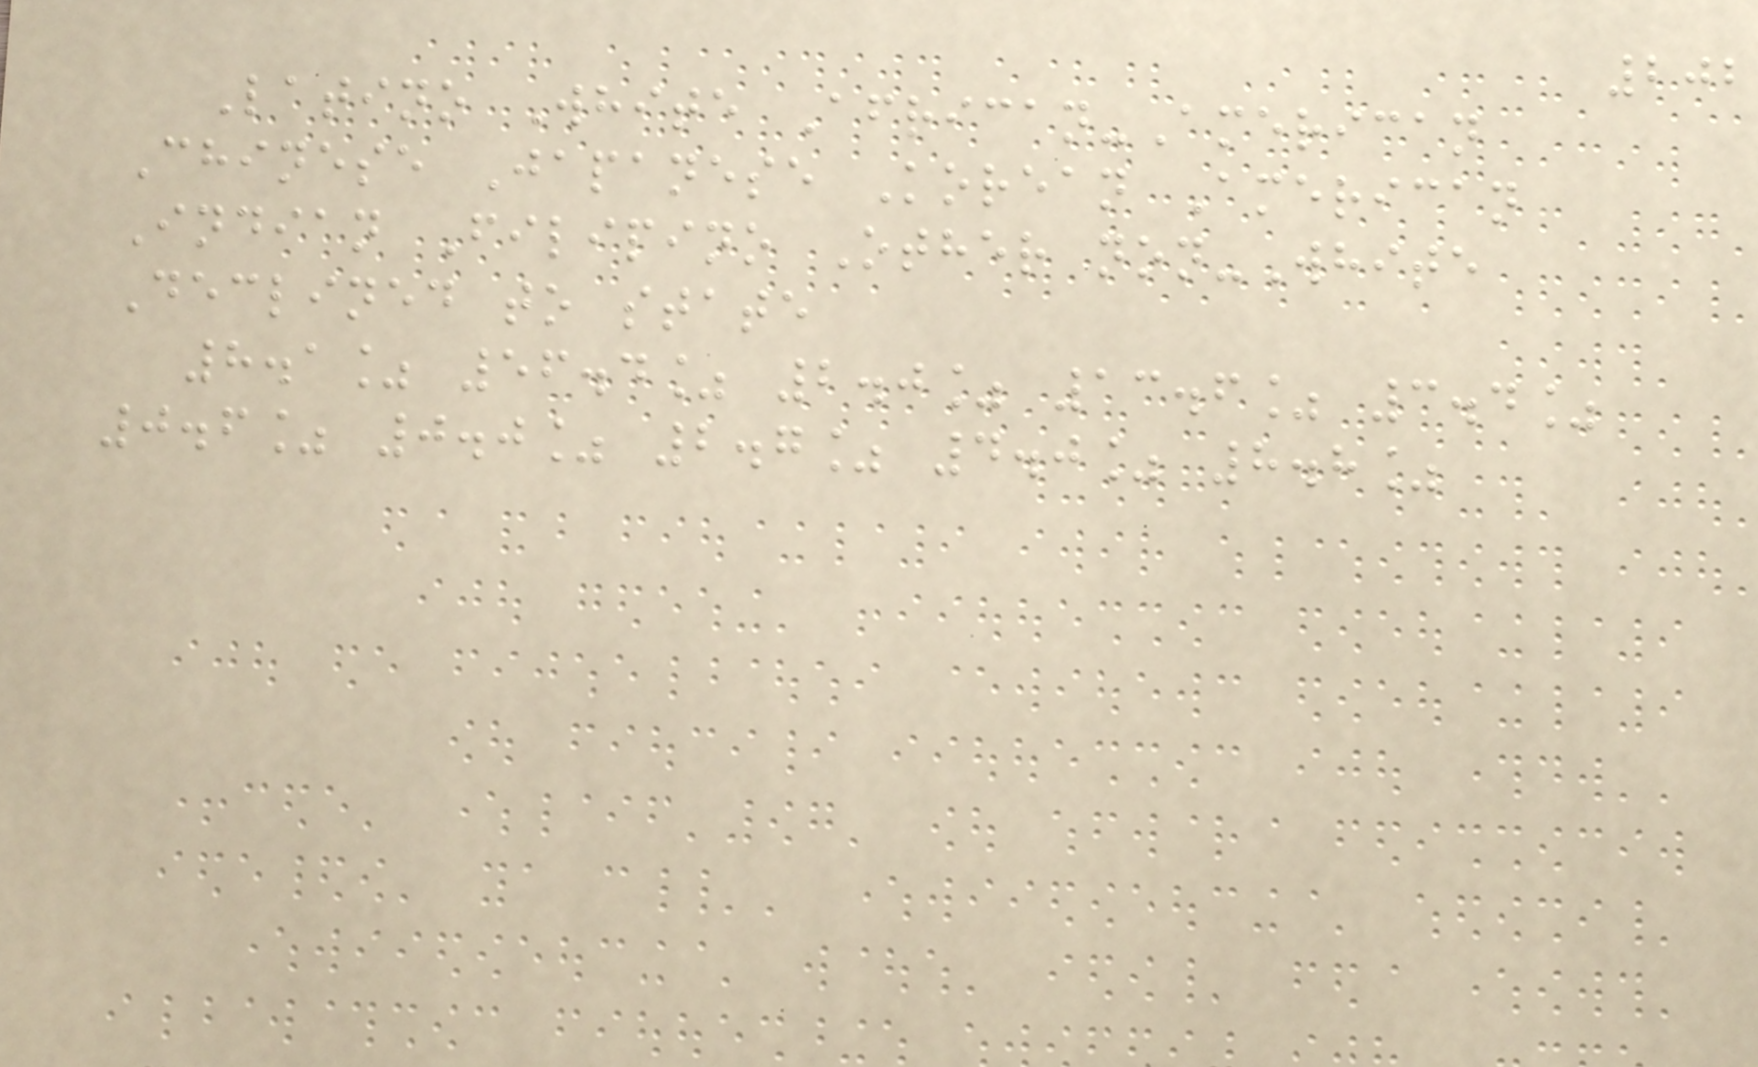202
Latino White African-American
Chinese Japanese Korean American
Indian Filipino Other non-White
Declined to state
8.1% 56.4% 2.0% 13.6% 3.4%
0.6% 0.0% 2.7% 4.0% 8.8%
